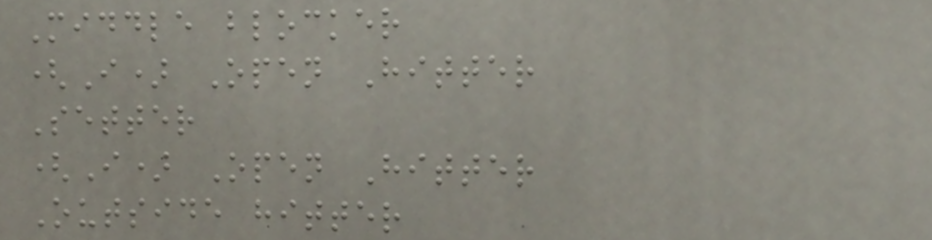Middle blocker
(I) Open Hitter
Setter
(I) Open Hitter
Outside hitter
